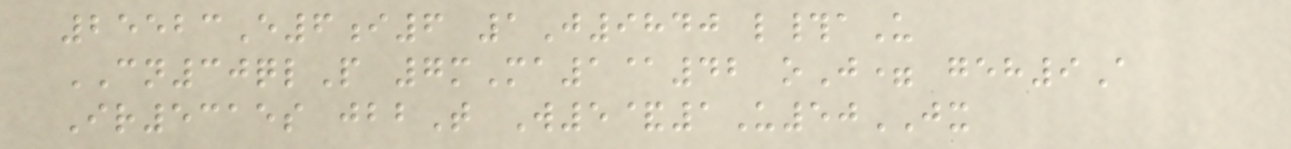25523E6i6 1J9840 l#aU
CN30qlP 7mMa1@42 oJ= geh9A
Ir5315s jbbT W5&1U50JX
